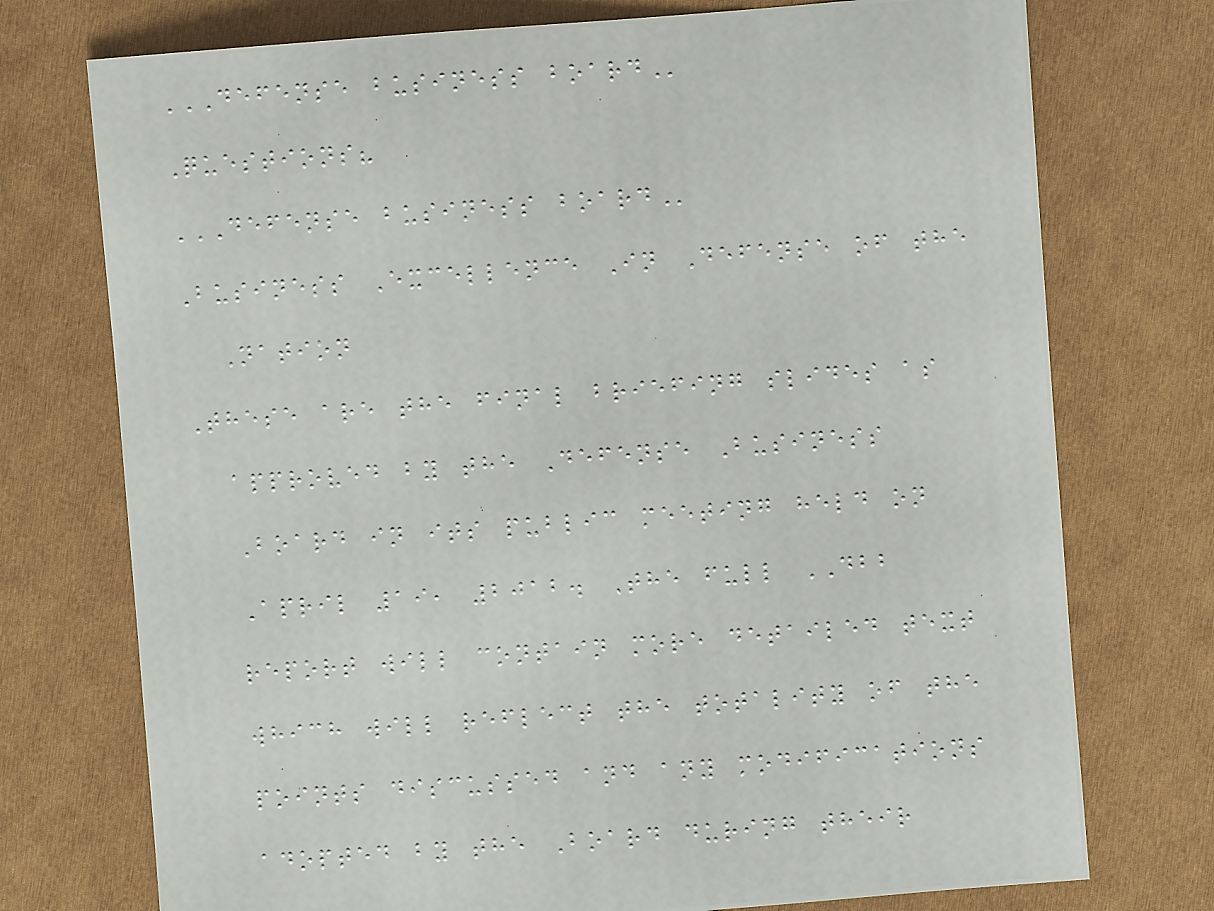DEFENSE BUSINESS BOARD
Questions?
DEFENSE BUSINESS BOARD
Business Excellence In Defense of the
Nation
These are the final briefing slides as
approved by the Defense Business
Board in its public meeting held on
April 19, 2012. The full DBB
report will contain more detailed text
which will reflect the totality of the
points discussed and any modifications
adopted by the Board during their
